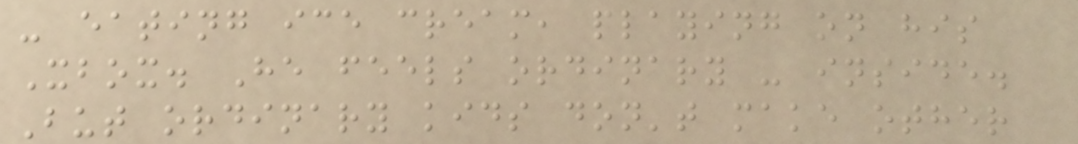- eating ice cream, playing on his
Xbox. He feels ordinary - inside.
But ordinary kids don't make other
